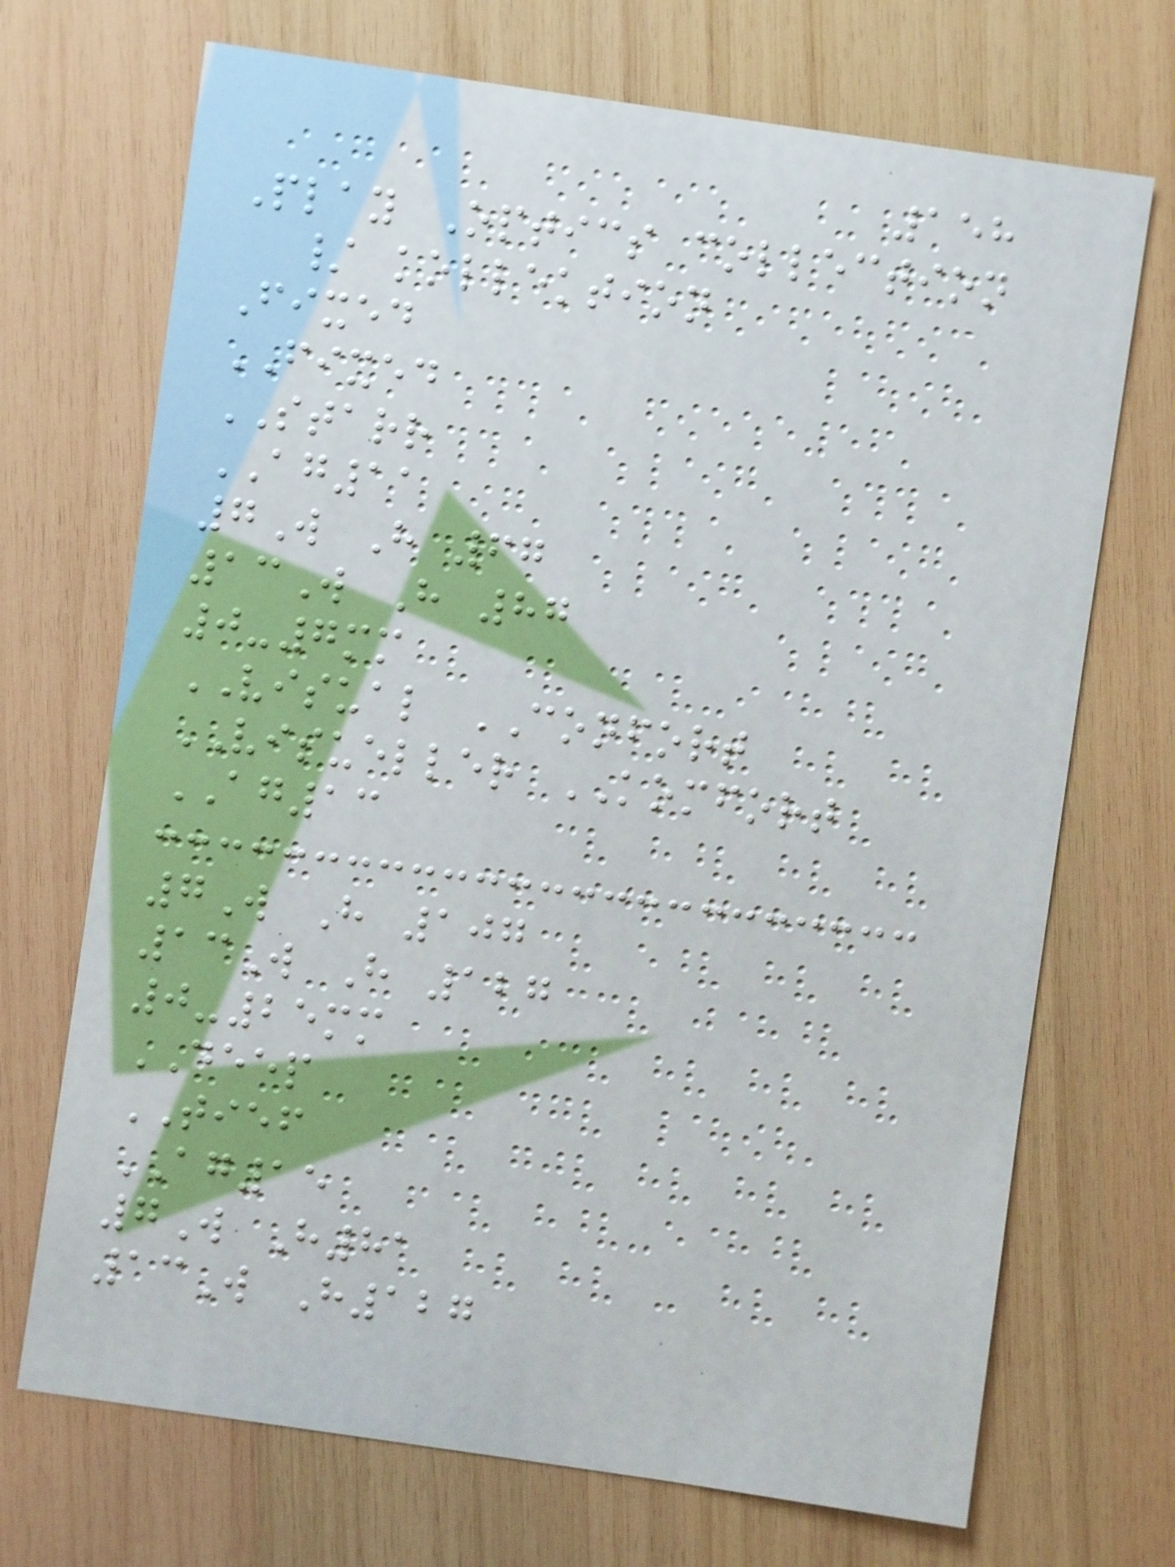158
Play Optics collection
/ kollektion
Fixed
FIXED
STARR
AG11
7W H 67
13W H 87
0-7mm
VISUAL CONFORT
VISUELLER KOMFORT
AG13
7W H 107
13W H 127
0-25mm
DEEP
TIEF
AG15
7W H81
13W H127
